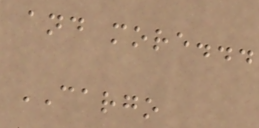and more...
CARGO
